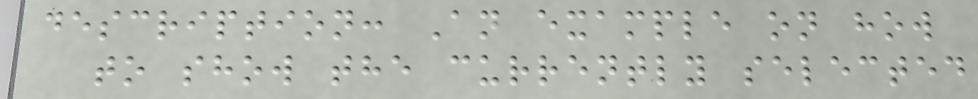description: An example on how
to show the currently selected
